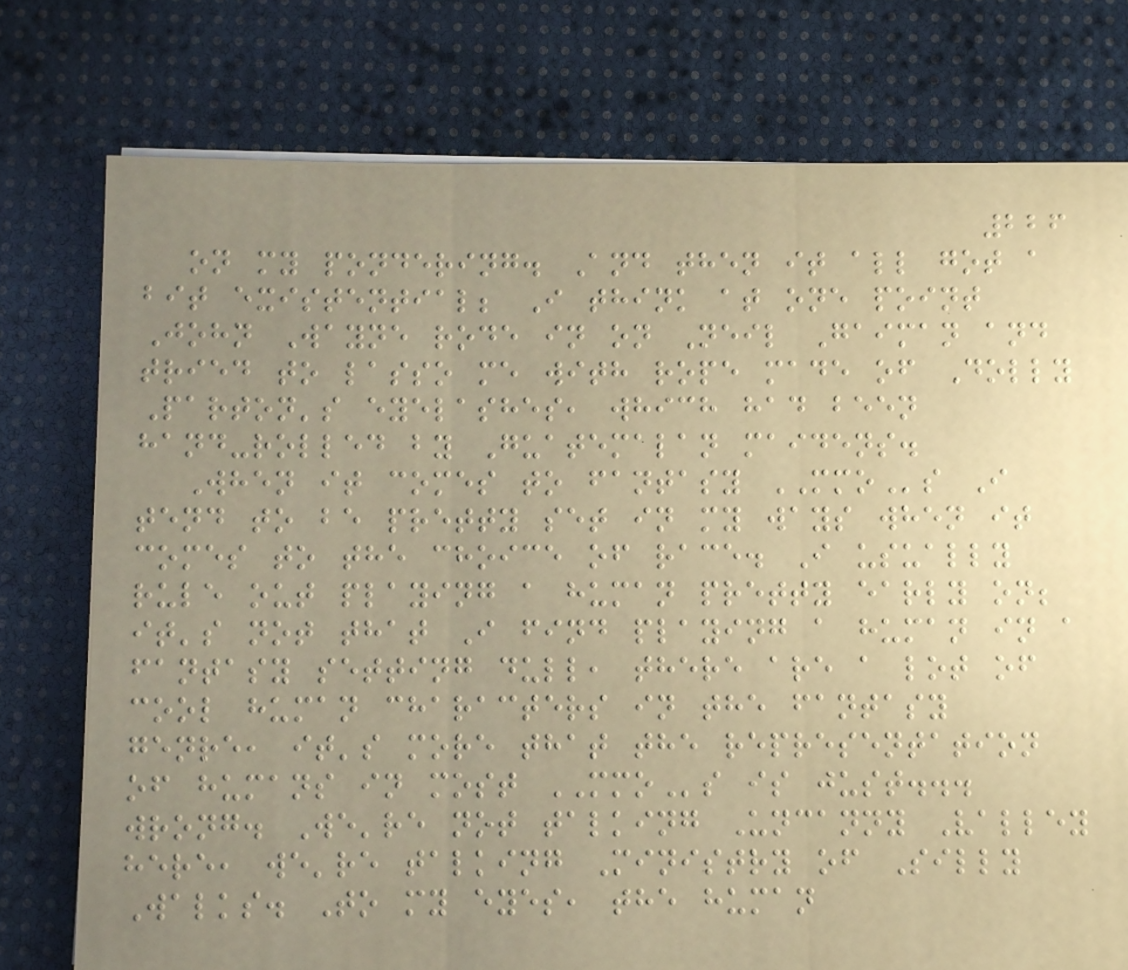226
on my pondering. And then it all got a
bit existential; I think at one point
John Wayne rode in on Neil Gaiman and
tried to lasso me with rope made of Dolly
Parton's eyelashes, which had been
hand-rolled by Guatemalan maidens.
When it comes to fantasy MMOs I
tend to be pretty set in my ways when it
comes to the choice of race. I usually
rule out playing a human pretty early on;
it's not that I find playing a human in a
fantasy setting dull, there are a lot of
cool human characters in the fantasy
genre, it's more that the representation
of humans in most MMOs is just...
wrong. We're not talking Uncanny Valley
here, we're talking Ministry of Silly
Walks. To my eyes, the human
